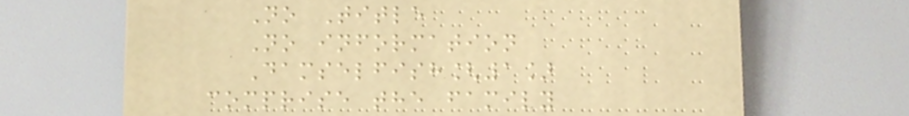No Title
No information
Damselfish[1]
comprise the family
